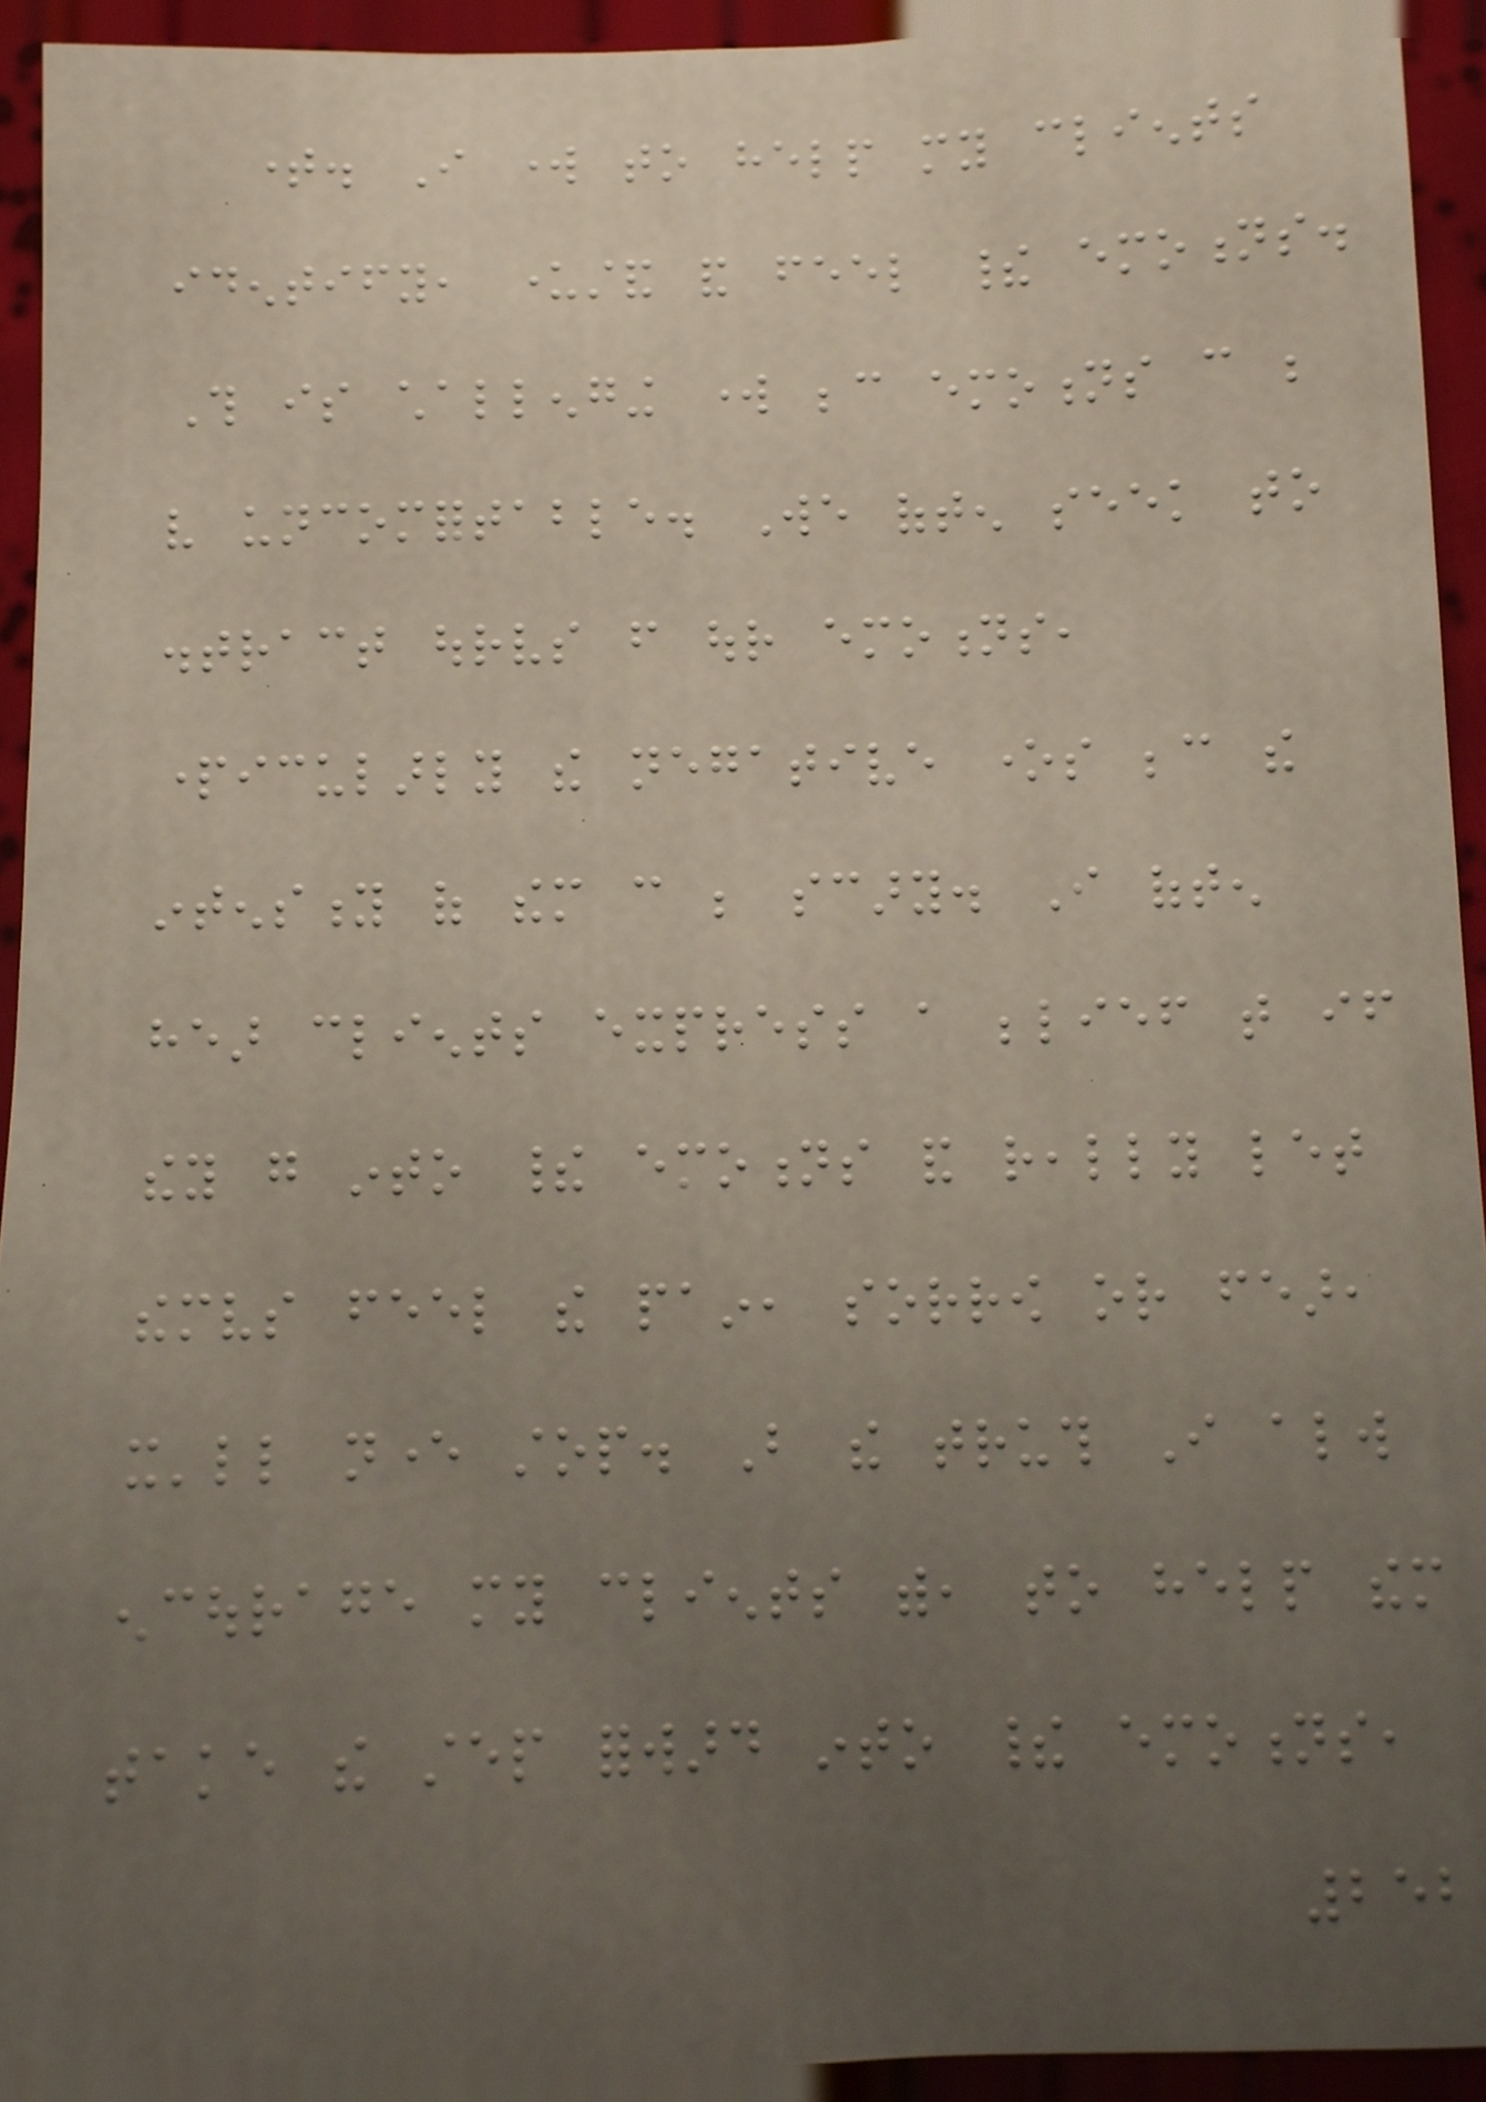time. I work to help my clients
identify, understand and feel their emotions.
This is challenging work because emotions can be
very uncomfortable. We often seek to
distract ourselves from our emotions,
particularly the negative ones because the
intensity of them can be scary. I often
hear clients express a belief that if
they go into their emotions and really let
themselves feel the pain, sorrow or fear,
it'll never stop. But the truth I always
encourage my clients with, to help them
take the step forward into their emotions,
252
